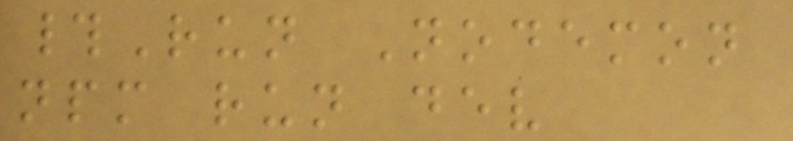#Run Nodemon
npm run dev
